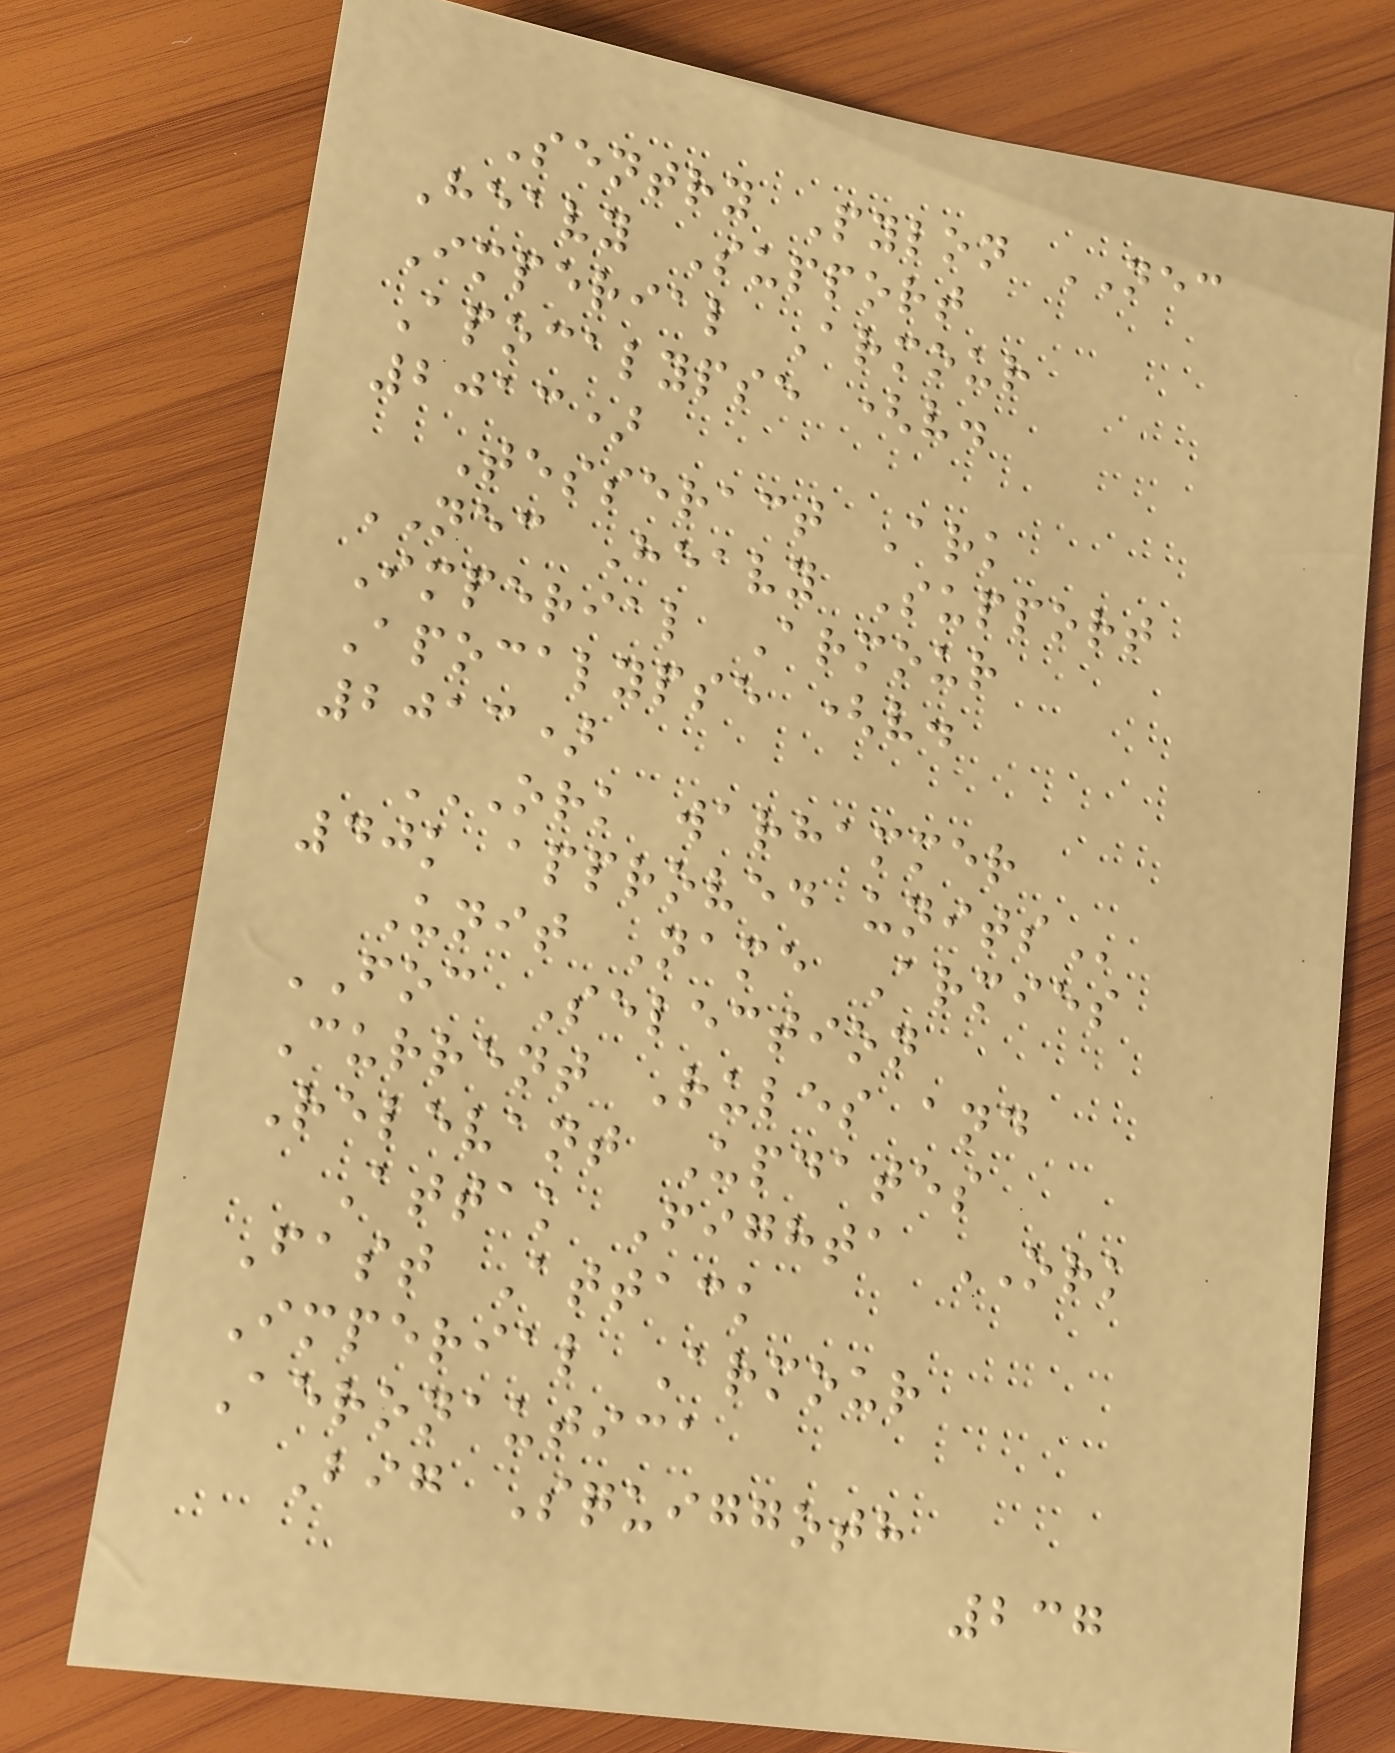Sentry Pylon NEC
Heavy Support
Imperial Armour
Apocalypse (v.
2013)
Tesseract Ark
NEC Heavy Support
Imperial Armour
Apocalypse (v.
2013)
ORK WARHAMMER
40K APPROVED UNITS
Unit Name Armies
FOC Selection
Current Rules and
Relevant Updates
Attak Fighta ORK
Fast Attack
Imperial Armour
Aeronautica
Big Squiggoth
237
